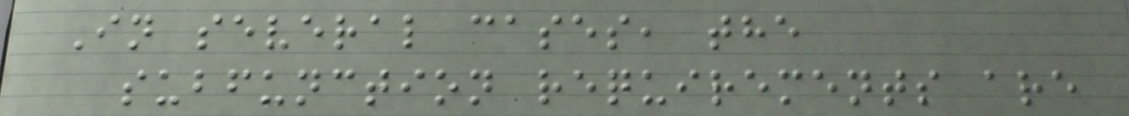In several cases, the
subfunction requirements are
